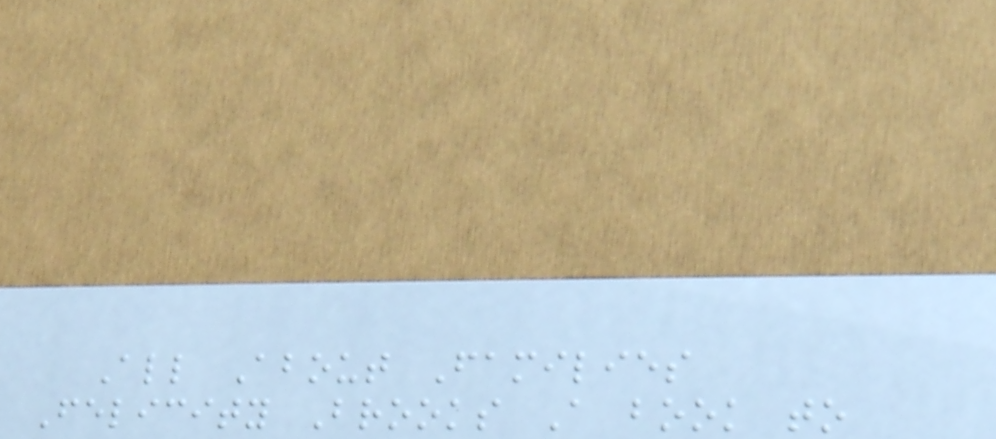All About Families
Felicity Brooks A book to
